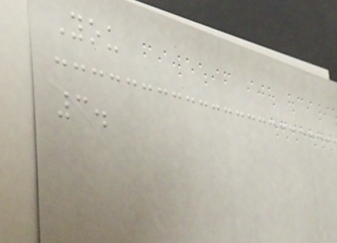You
3.
